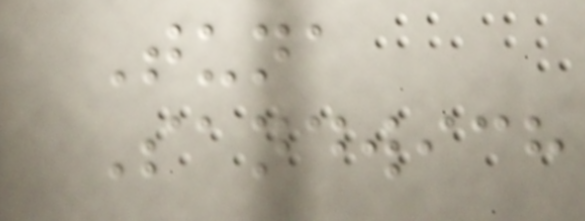Tuna
Sandwich
